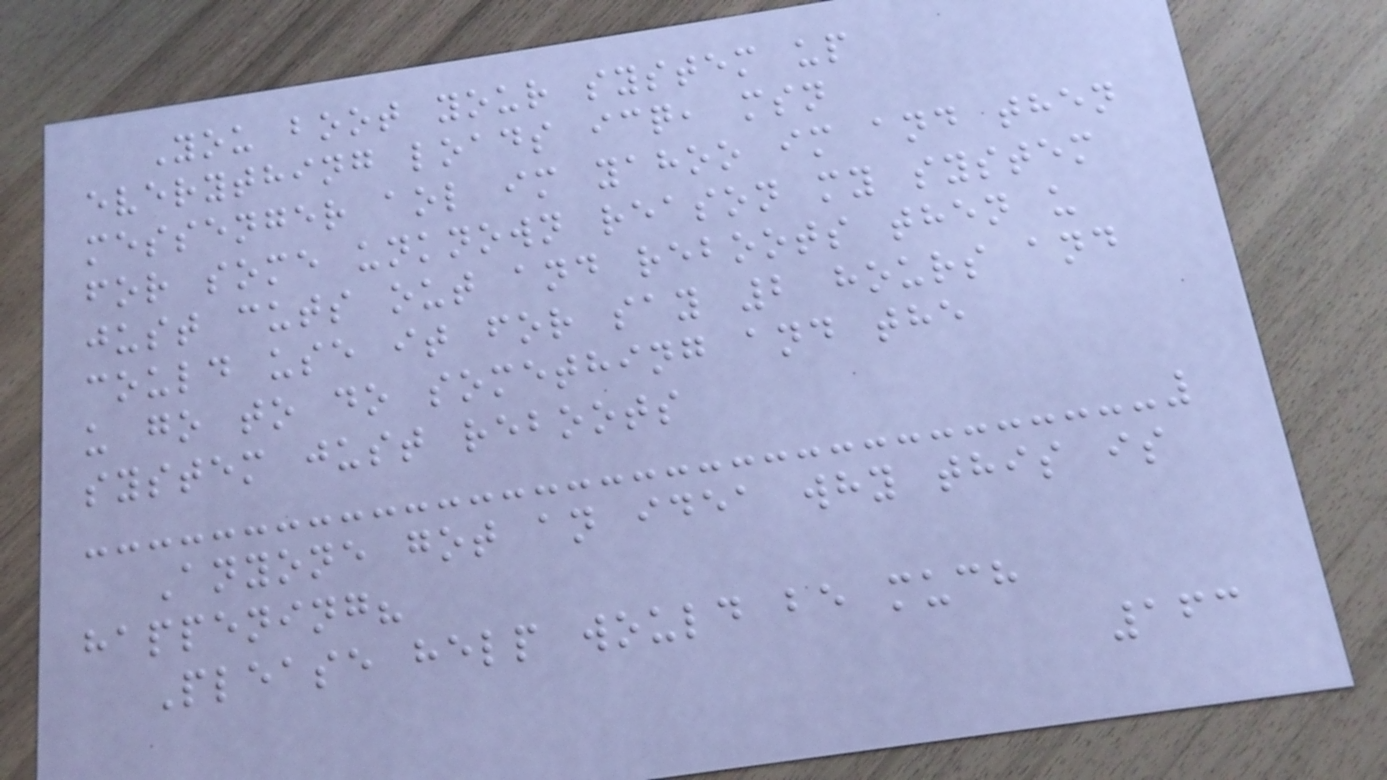You boot your system up
everything loads icq, msn
messenger aol im yahoo im and then
for some unknown reason my system
just cuts out and reboots then u
could use it for say 2 hours and
u go to do something and the
system just reboots
Anyone got an idea why this is
happening?
Please help would be much
163
